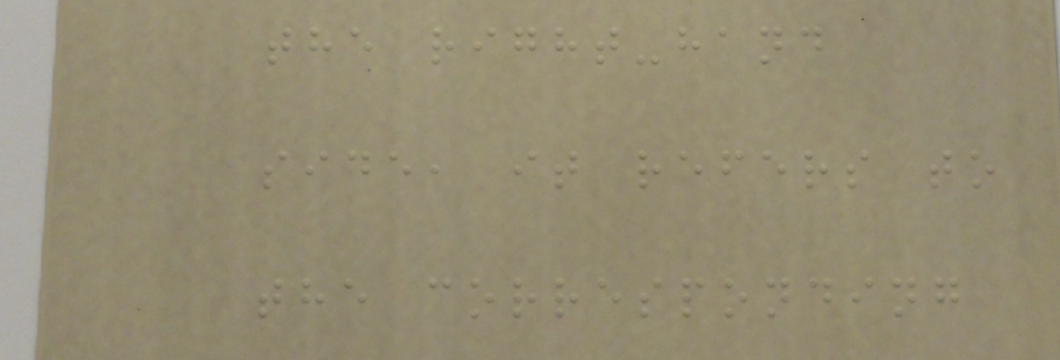the right-hand
side, it refers to
the corresponding
